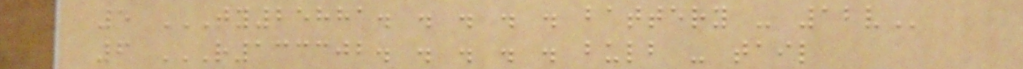5 TY25881. . . . . BATTERY - 12V
6 R133302. . . . . BULB - TAIL
